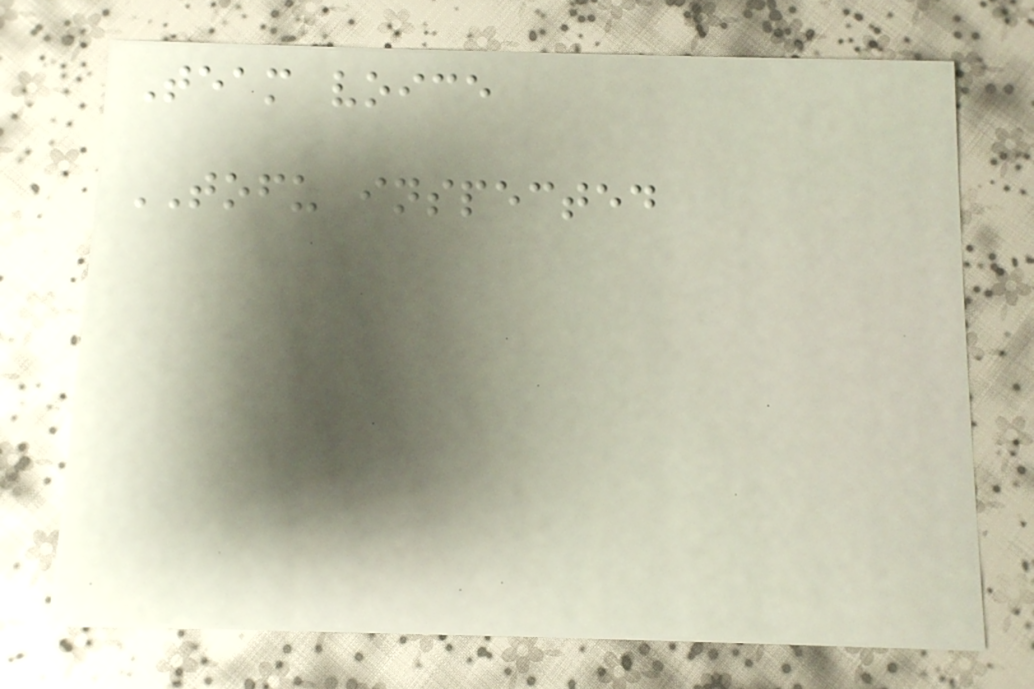Team voice
TOFU inspected
